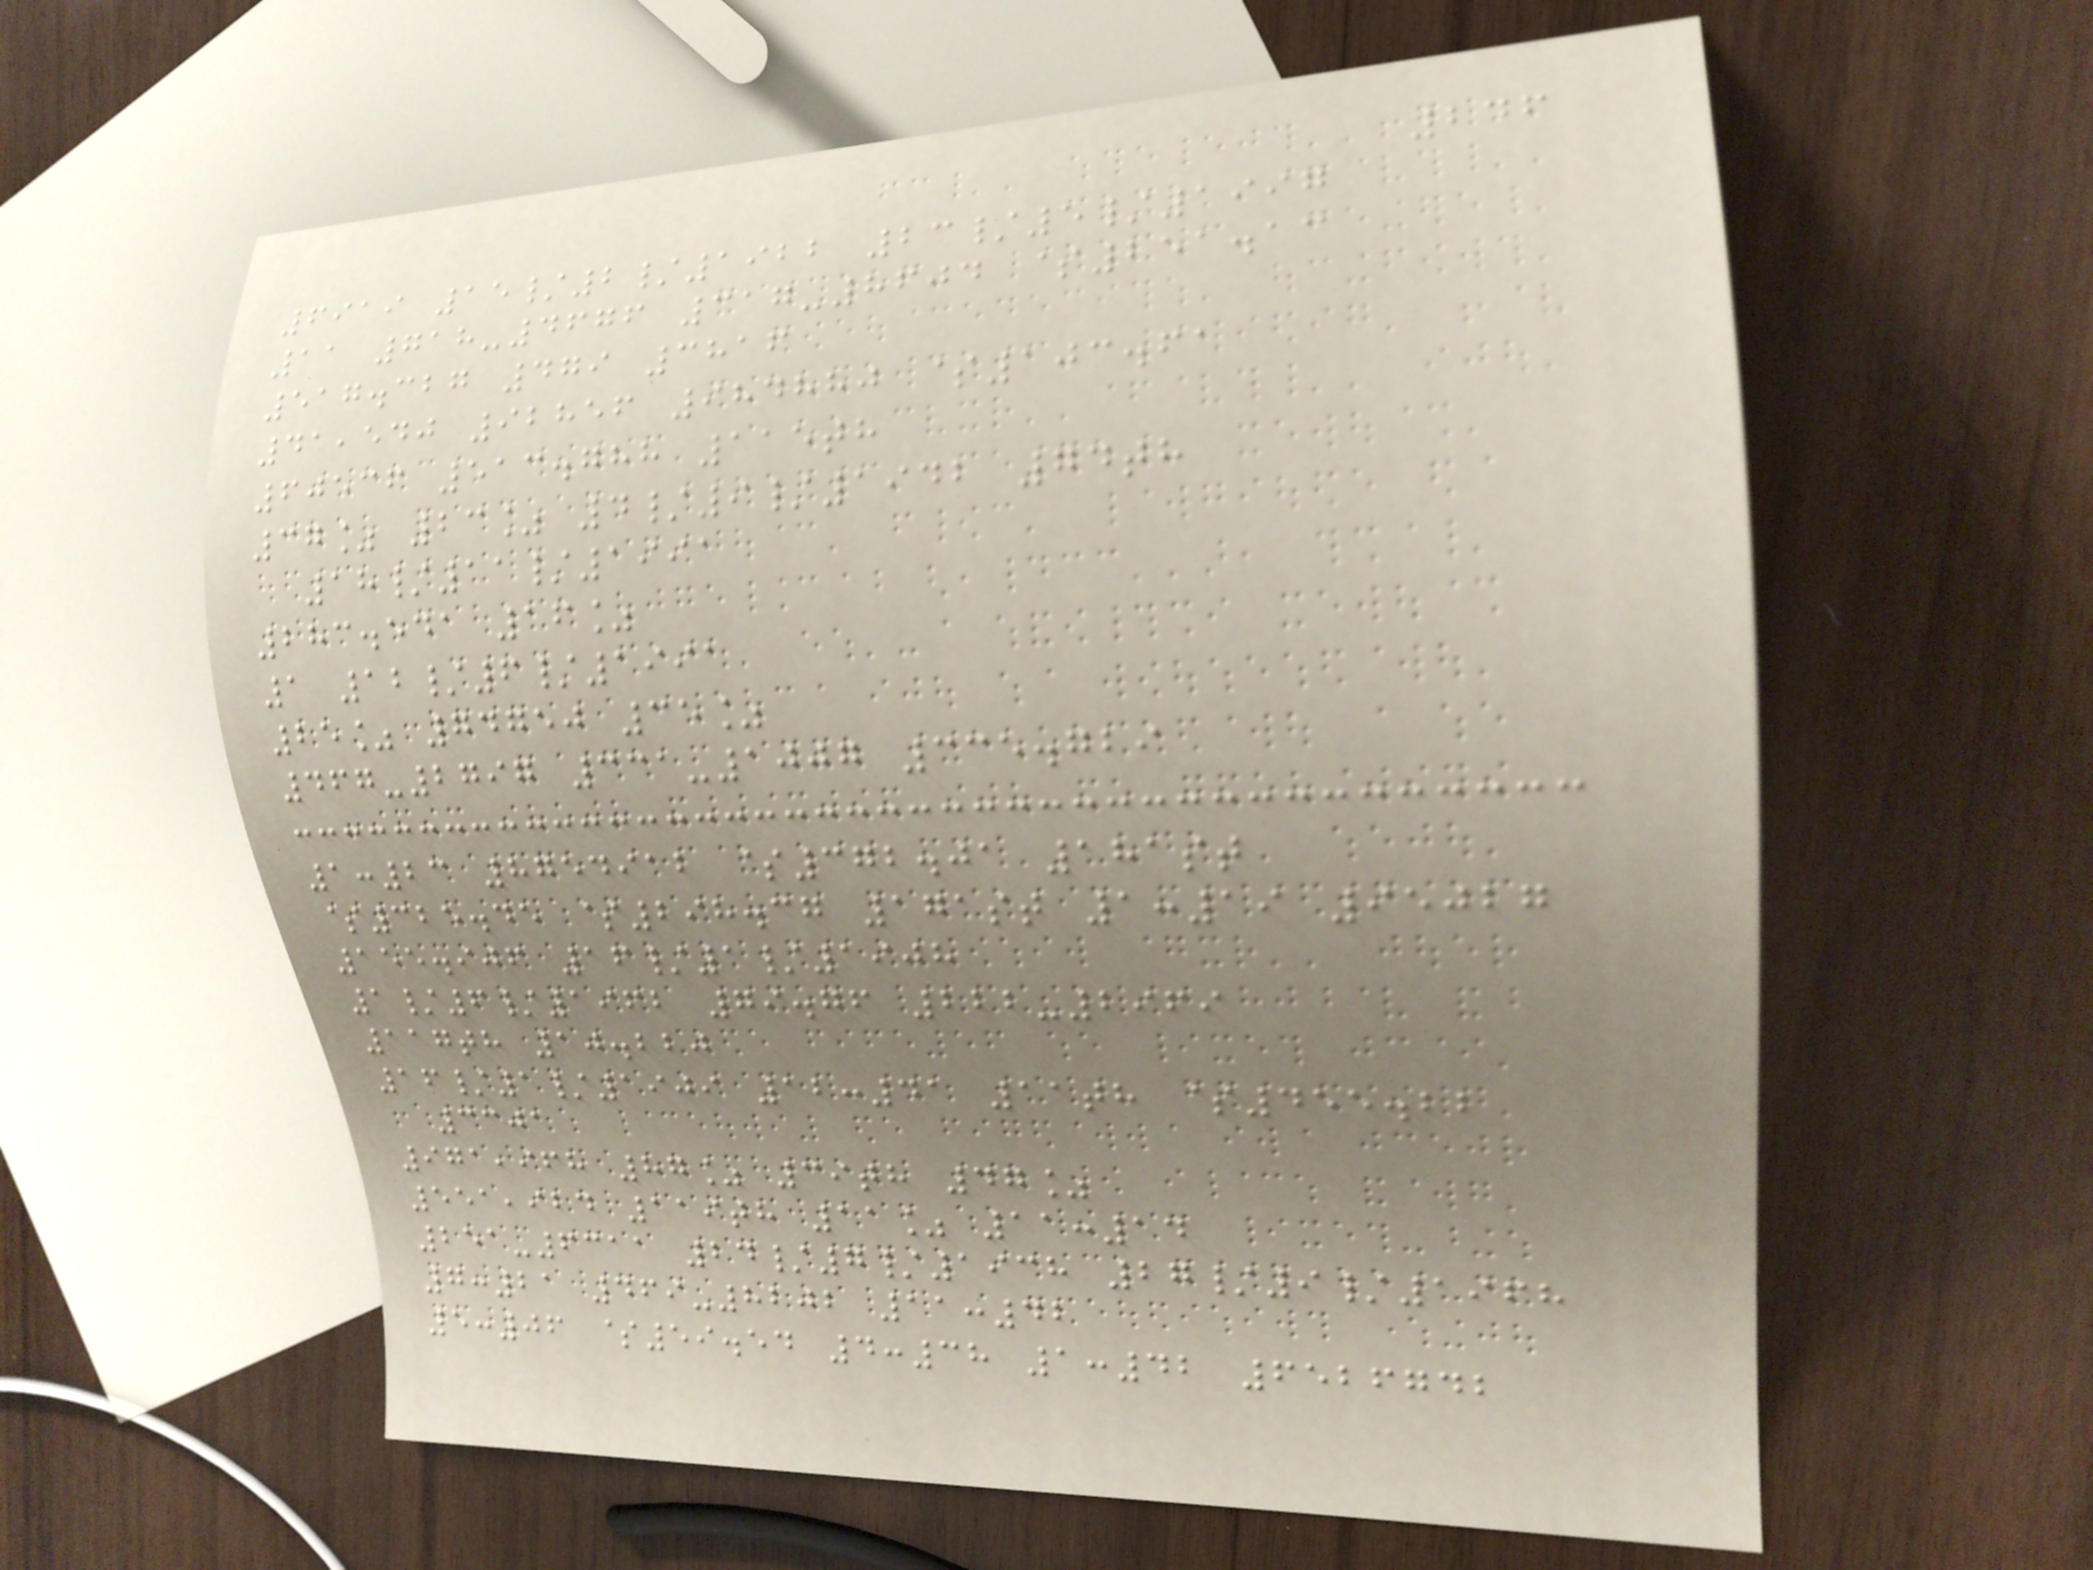246
6919 15/2/1922 23/5/1997
11 718-4676 317-8604 $251.13
517.327 479 3816
41,540 92856 984880 $103.61
60536 513.788 115th
37% 23% 4/9/1942 74th
18/11/1991
283.541 16%
1 12/6/1991
25% 74750 35%
467-2797 331-1007 335.729
1:23 8754912 $372.01 181st
$325.45 $298.37 171st 1:19 95027
155.906 16/1/1908
1/6/1962 79.76 222-2969
117th 10.220
16/1/1909 12:41 11th $455.22
3301
971,968 87% 39th 47%
551,924 119th 11% 11:14
251-6311 24/7/1938 27/9/1968
7:21 469-8202 11:42
5:06 $59.54 4:38 1:42 6526742
